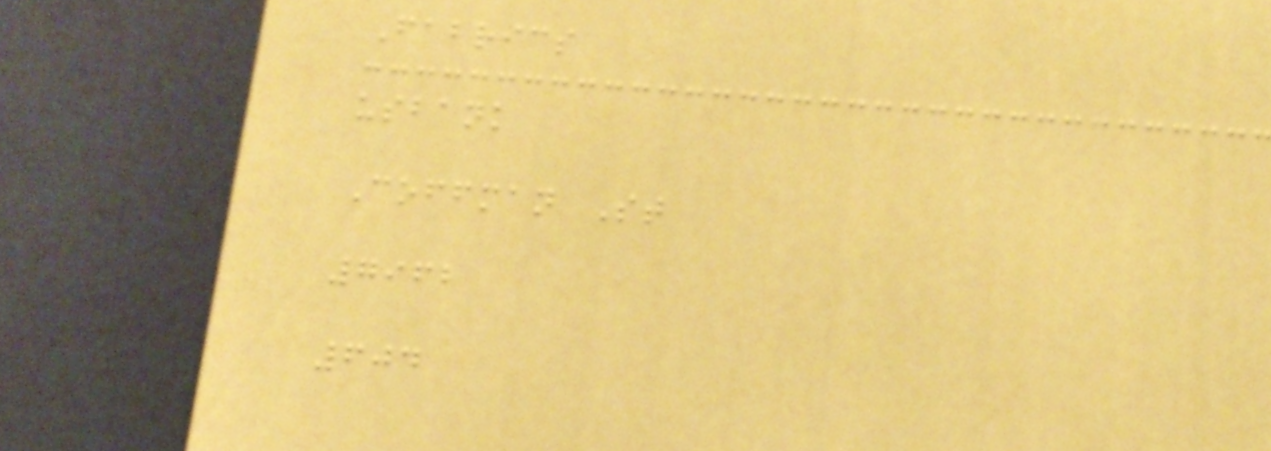Fabrics
usbank
Coffman St
7962
604
